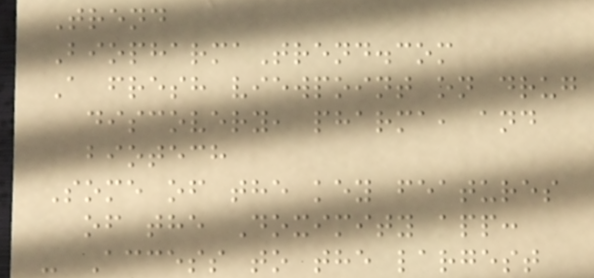Trend
BiopharmaTrend.com
A fresh viewpoint on drug
discovery, pharma, and
biotech
Some of the key features
of the Doximity app:
- Access to the largest
